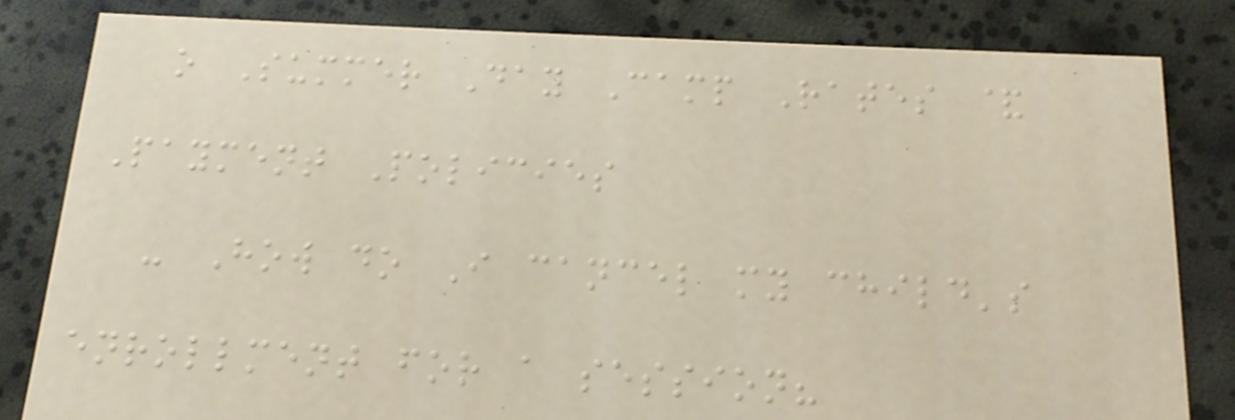o Summer Day Camp Rates &
Payment Policies
- How do I cancel my child's
enrollment for a session?
